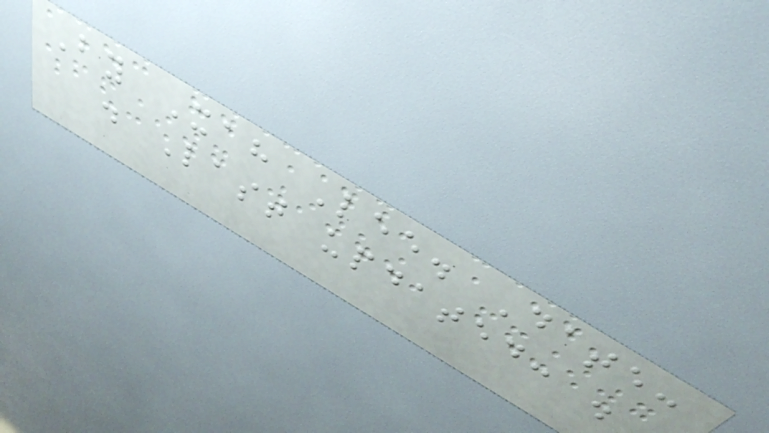By Xah Lee. Date:
. Last updated: .
